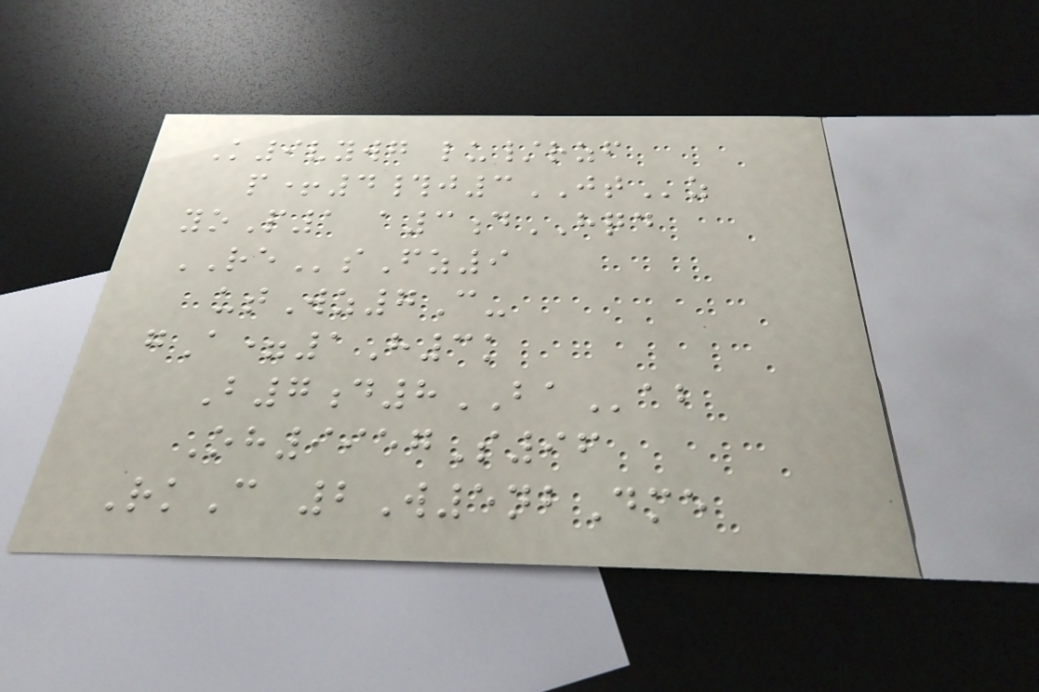K9vywg lu/rzf
p+4#j3JTz
yoP1 a3dHQD
REsFz9
utWz7C-
gA=1H3k
B7d8BAab
Oh9957S96
RkC 2W5nbDme
